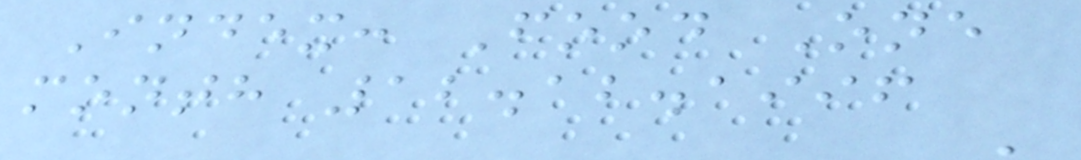Index: Food One
month 12.12.1996
